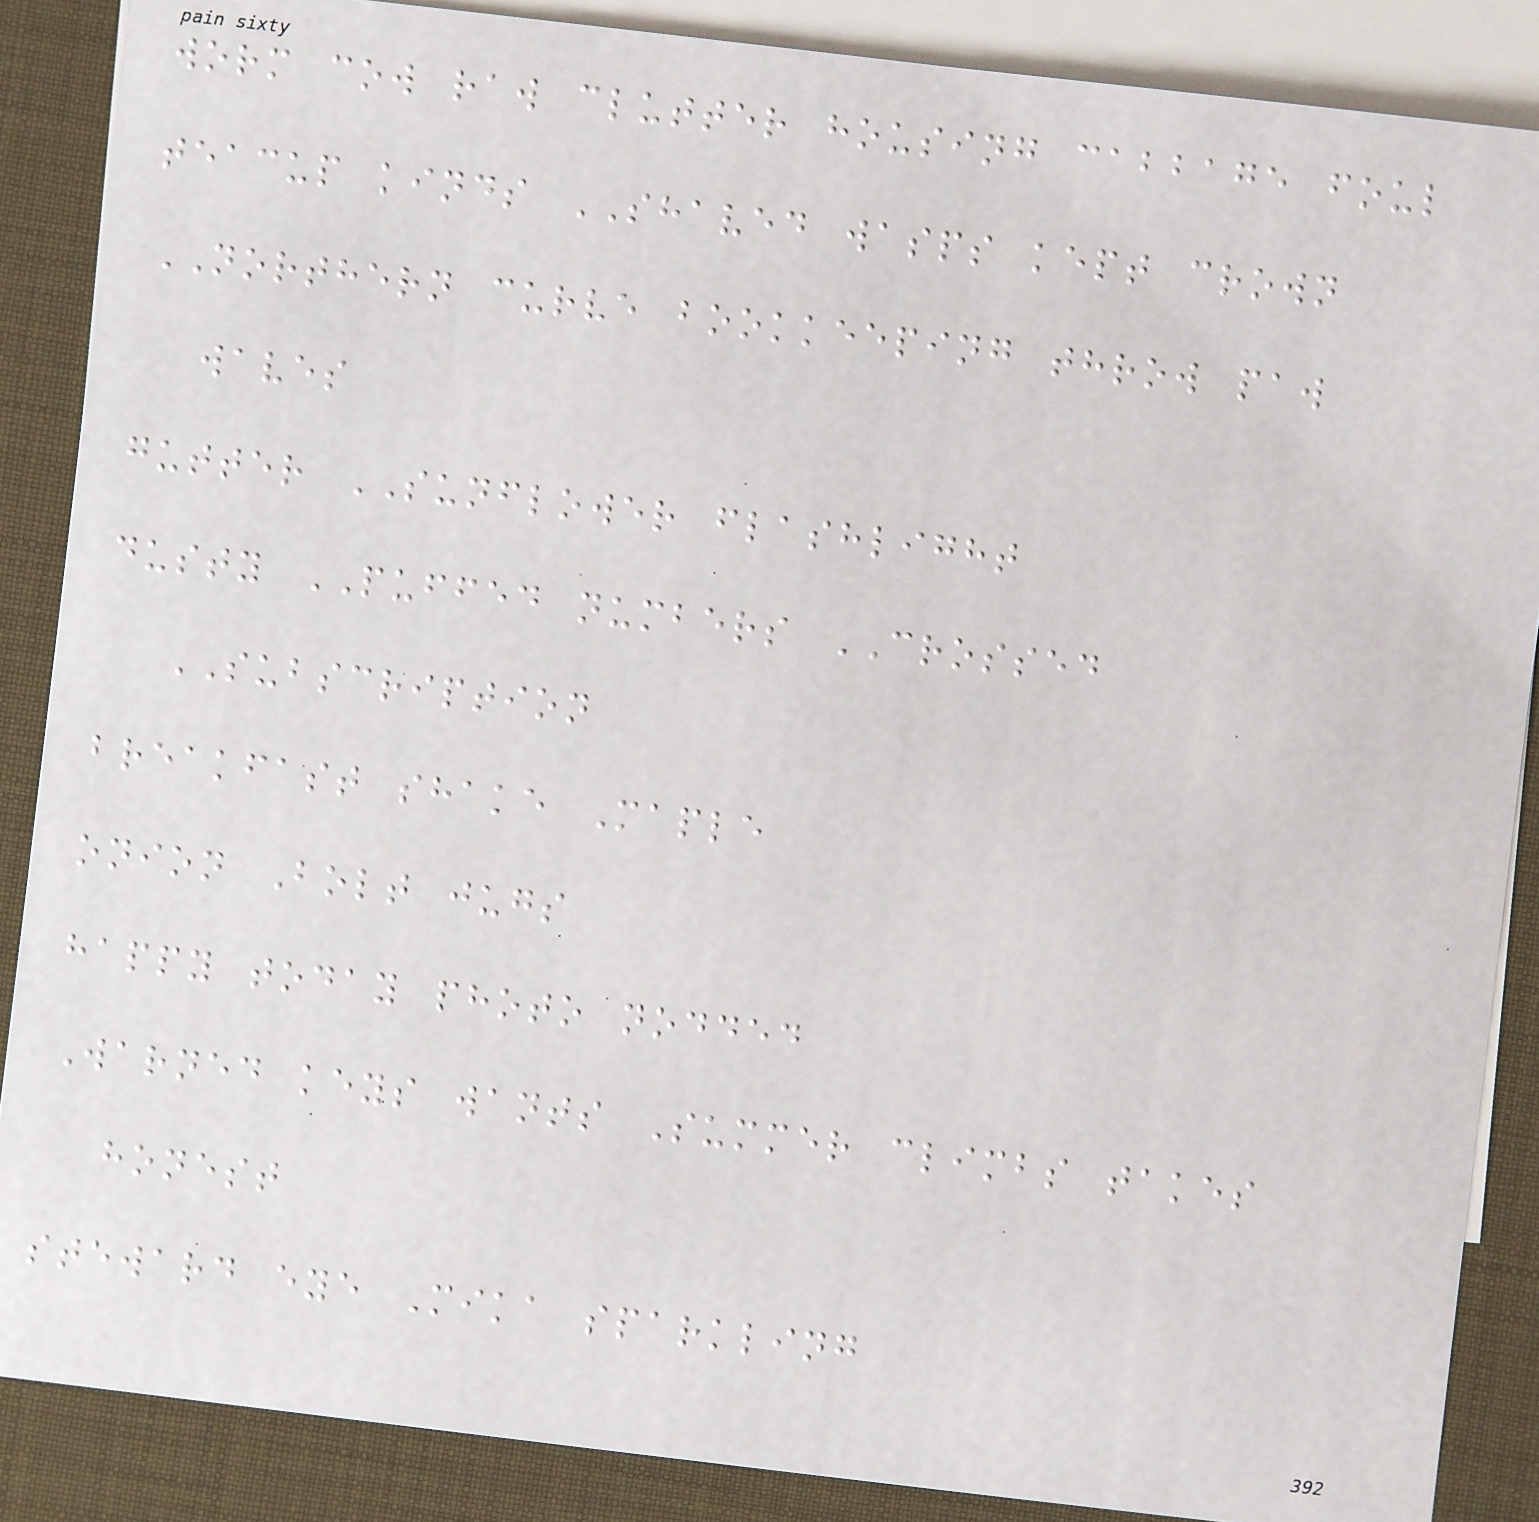worm cow raw clutter housing cabbage foul
teacup kinds SHAVED wasps kept crown
NORTHERN curve bookkeeping throw paw
waves
gutter SUNFLOWER flashlight
dusty PUFFED numbers CROSSED
SUBSCRIPTION
breakfast shake Maple
onion Bolt jugs
happy today photo nodded
Warned keys wants Summer climbs takes
honest
steward eye Mika sparkling
